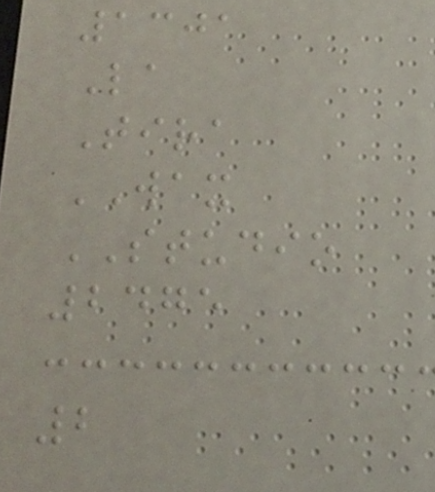1301
La
Tira
WAX
STUDIO
2475
2
